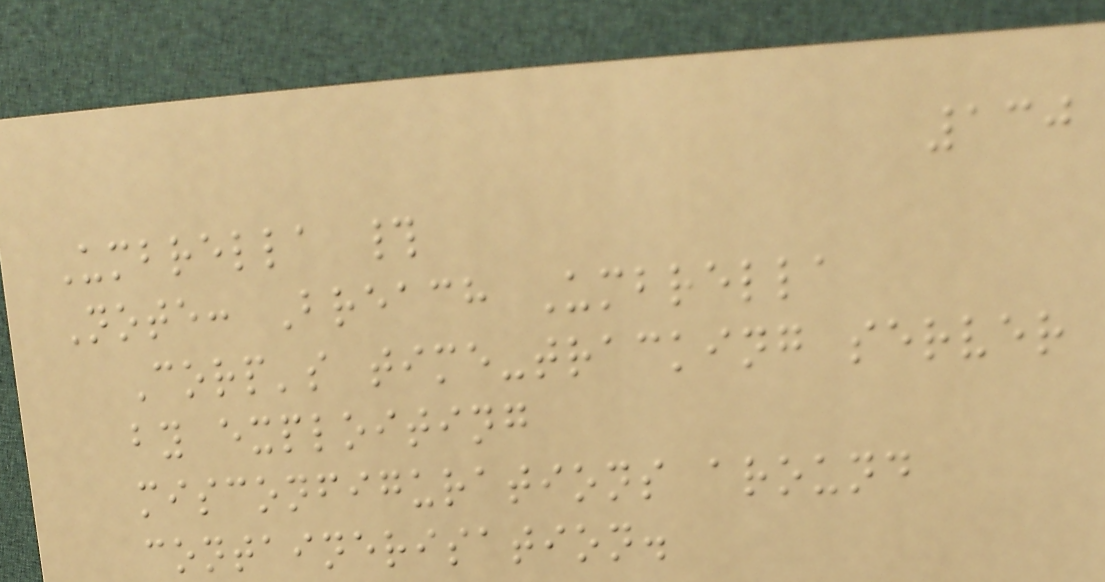130
Umbrella #
Note: Breach Umbrella
Corp's time-tracking server
by exploiting
misconfigurations around
containerisation.
